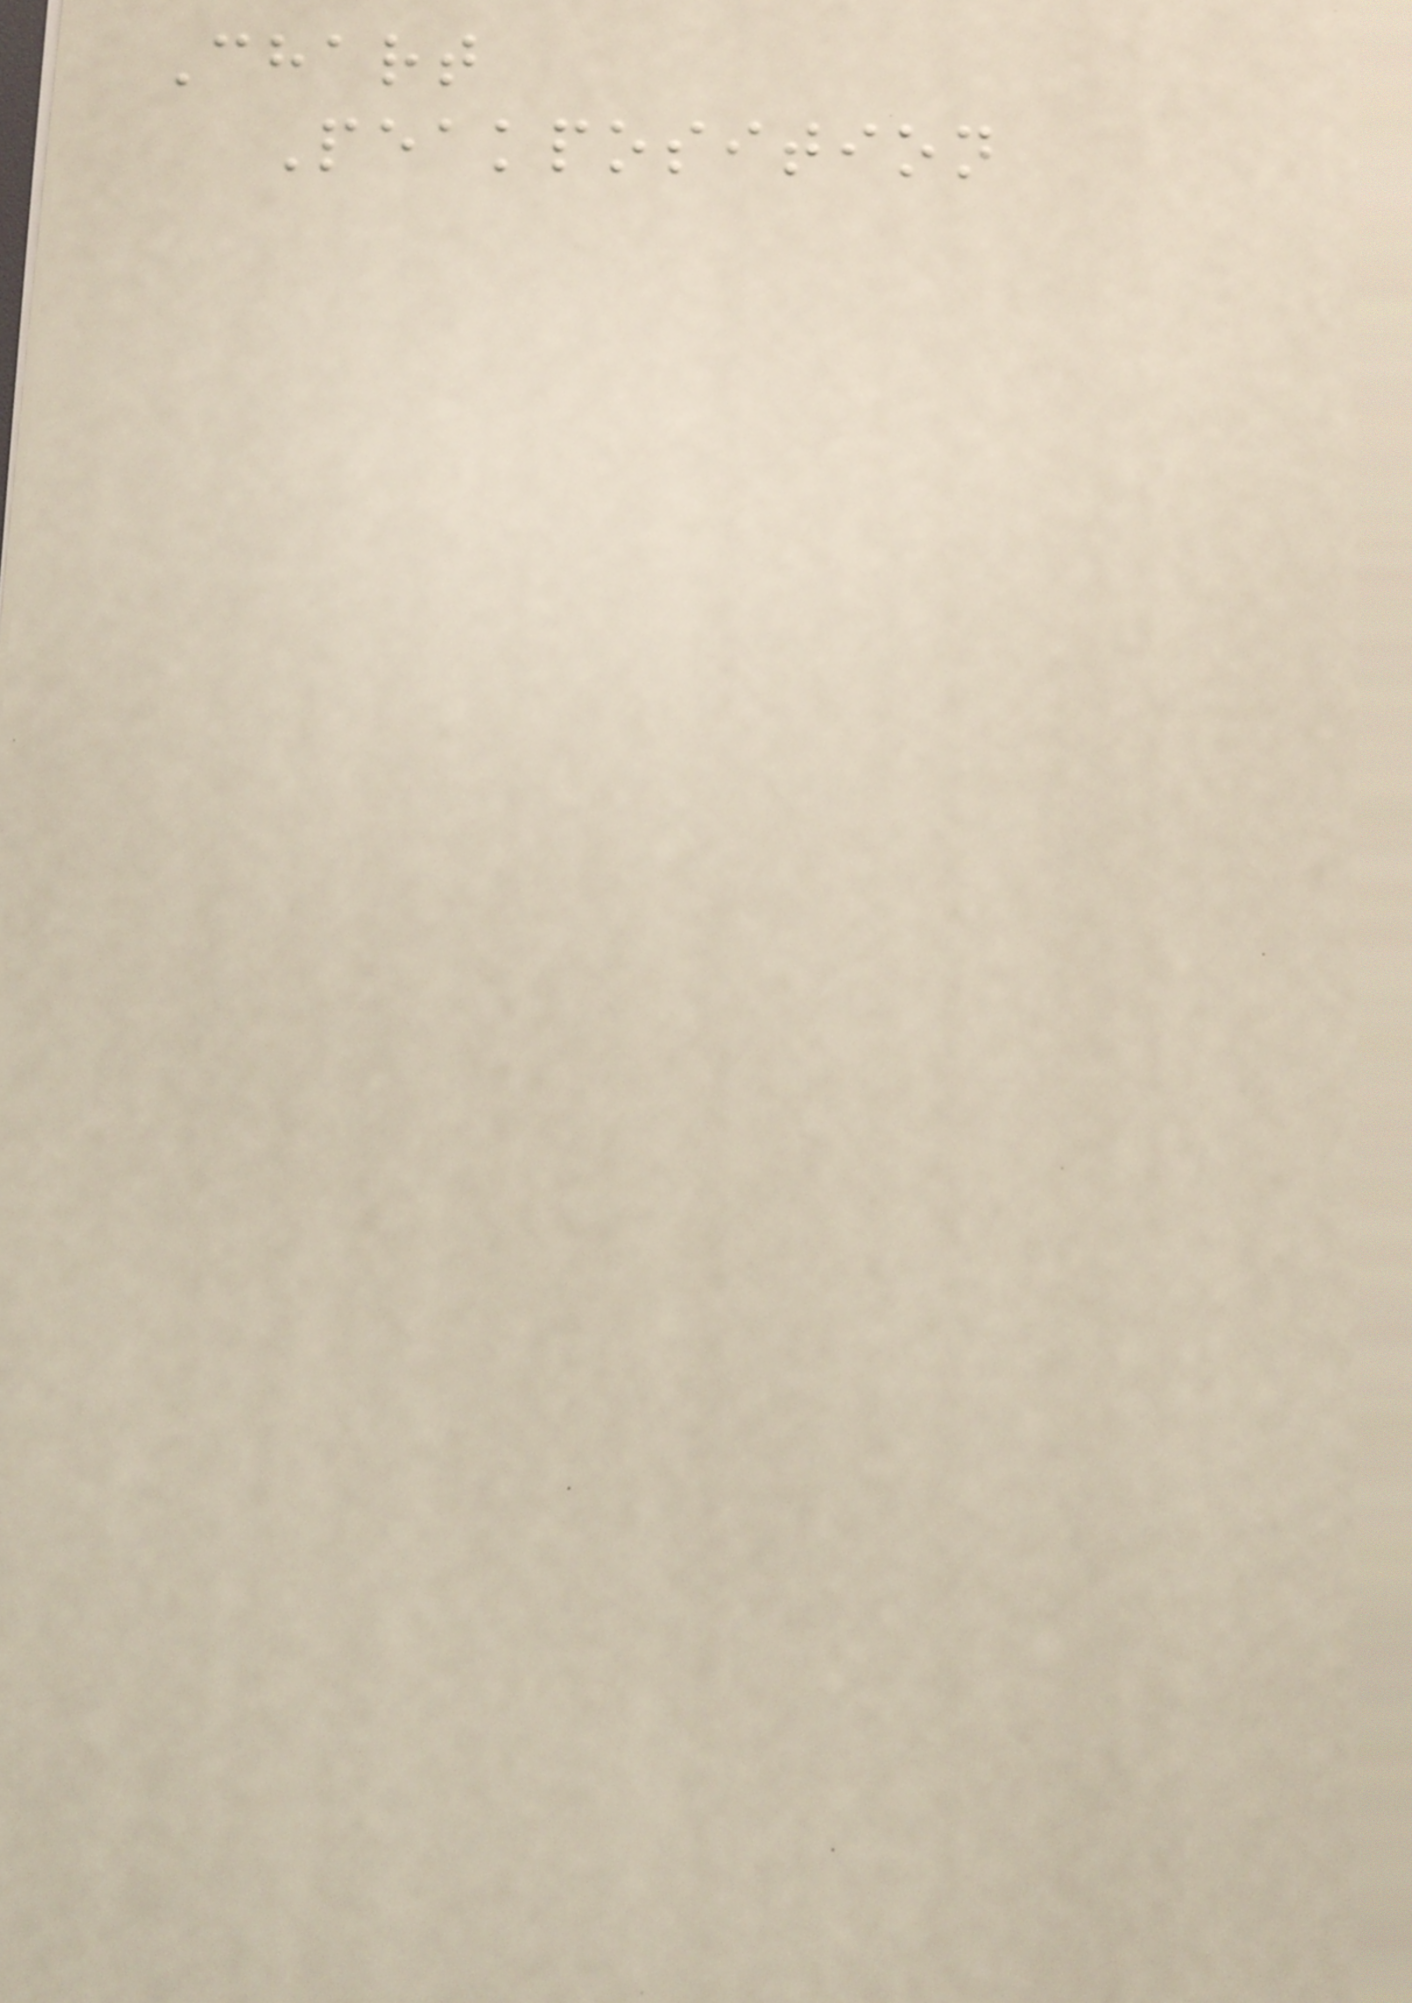Chart
Peakposition
